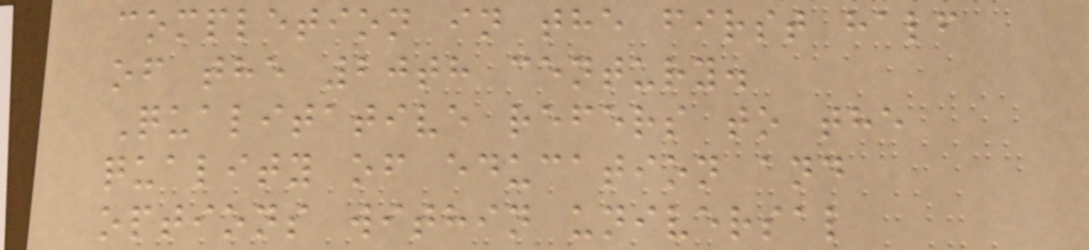completion in the first half
of the 20th century.
Qualitative refers to the
quality of education and
options within universal
